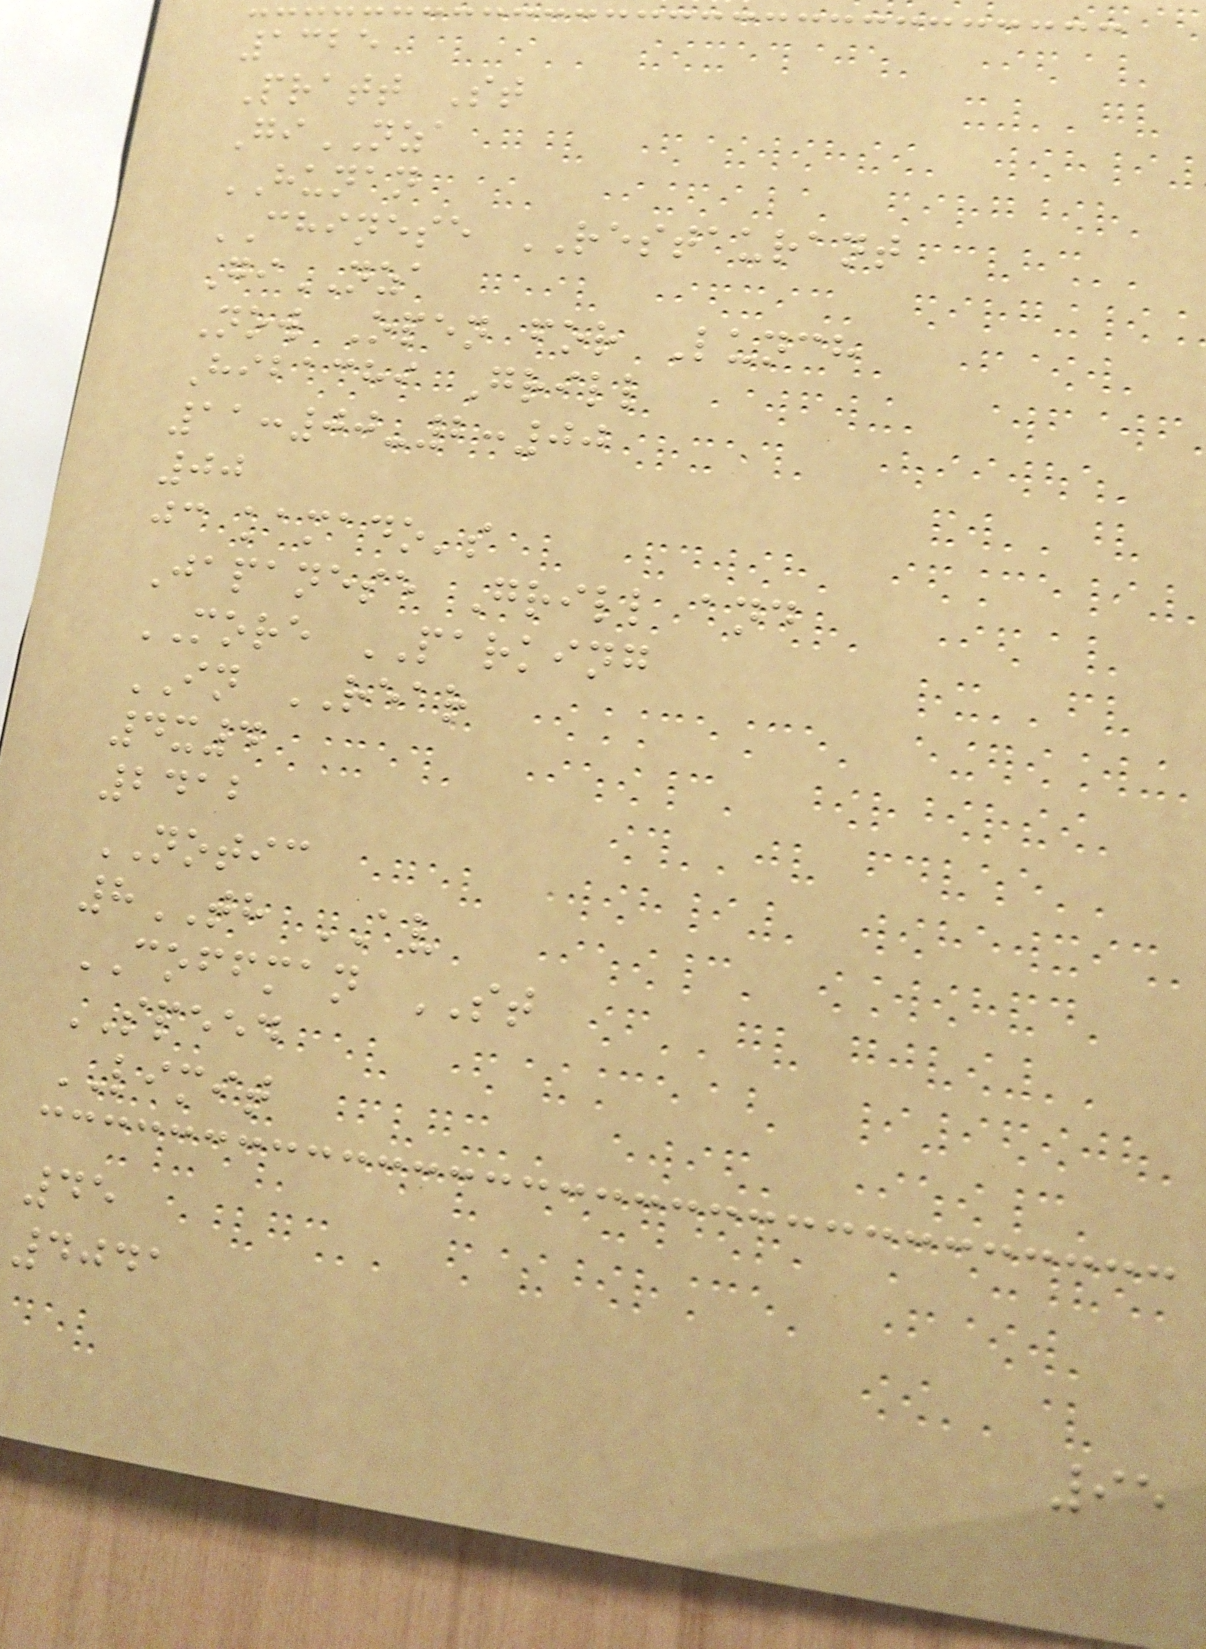1325
Pratt St
GiNZA
HUNAN
CHINESE RESTAURANT
GiNZA
Now Open for Lunch
Hibachi Grill
11:00-2:00
00
jc kamado's
Japanese Grill and
MORE PARKING
IN REAR
4x4
2412
NOTIC
8TH AV
COFFMAN ST
SPEED
LIMIT
45
4041
95
